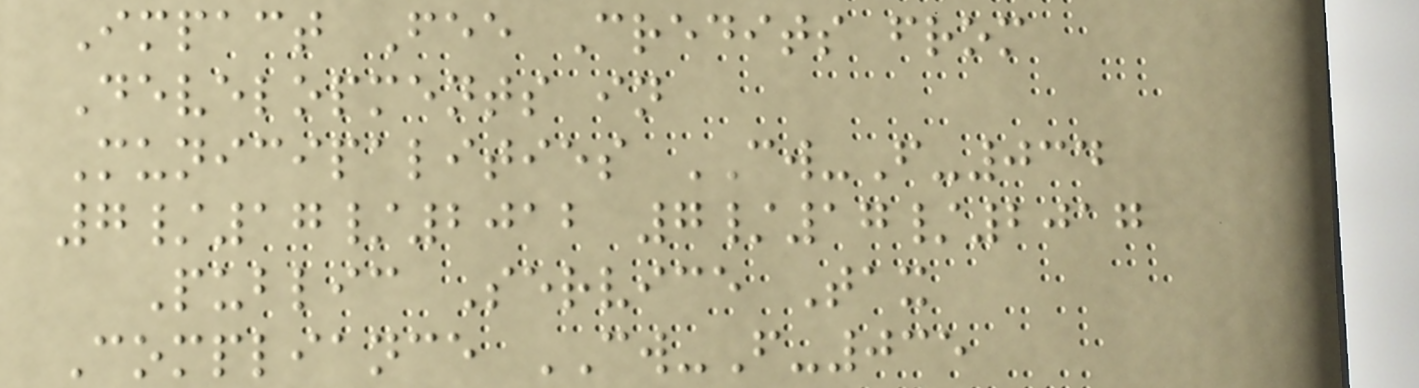Impact Fee Credits from
Developments in
Municipalities CW-F-034
7/17/2012 7/17/2017
Public Service Tax
Compliance CW-F-035
